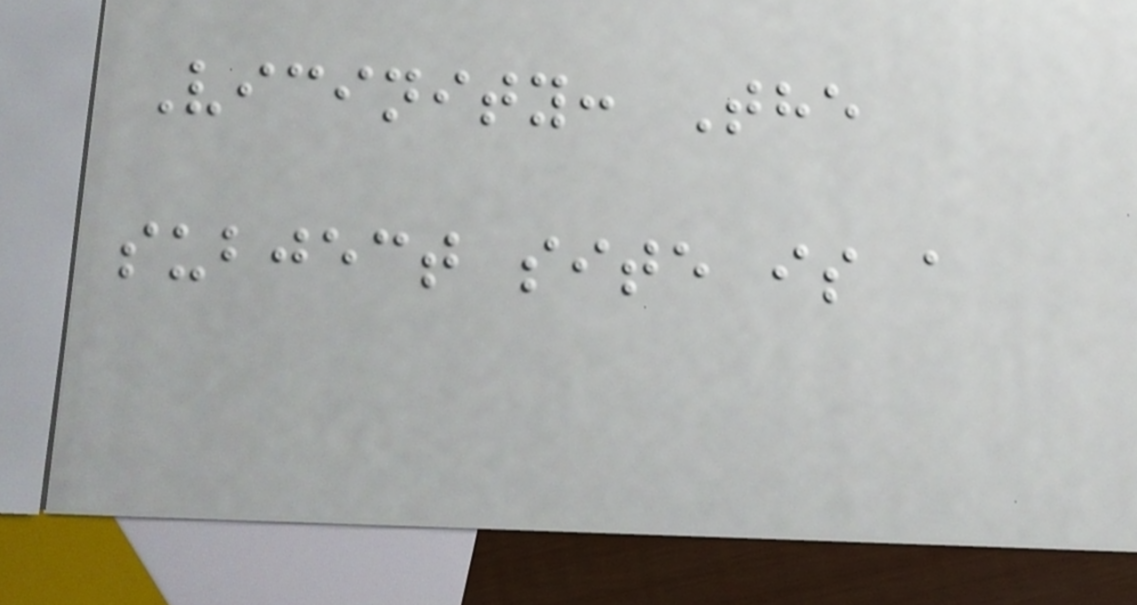Vicinity: The
subject site is a
